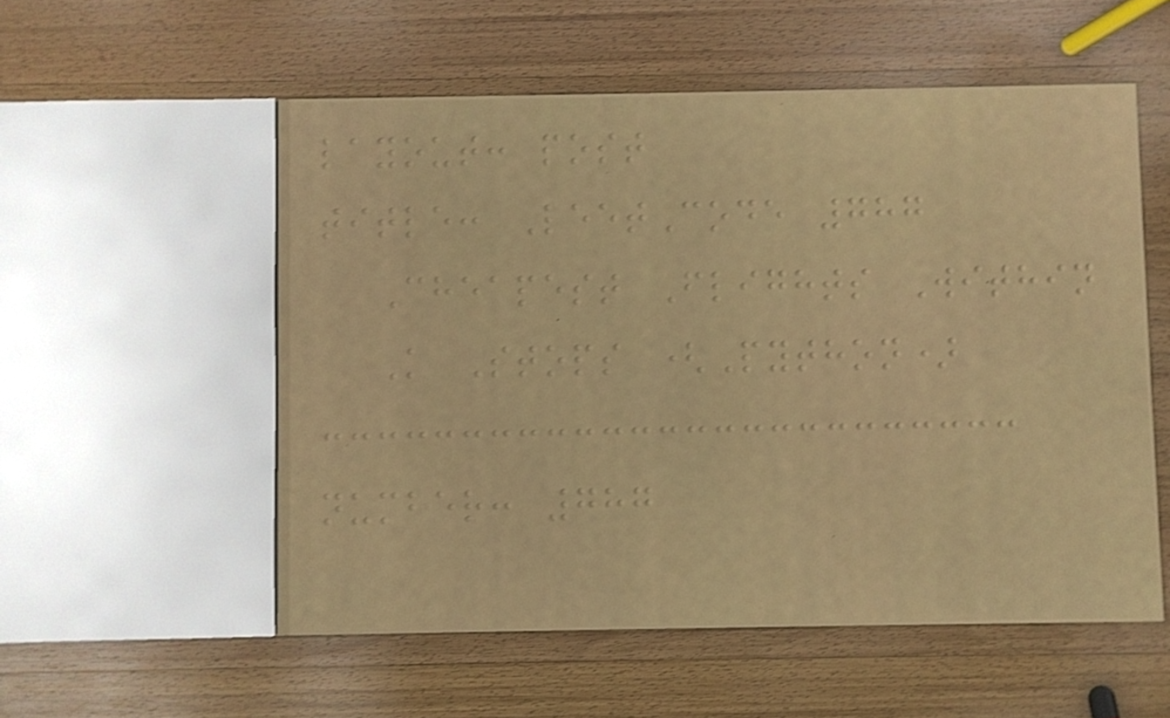layout: post
title: LeetCode 787
Cheapest Flights Within
K Stops (Python)
number: 787
